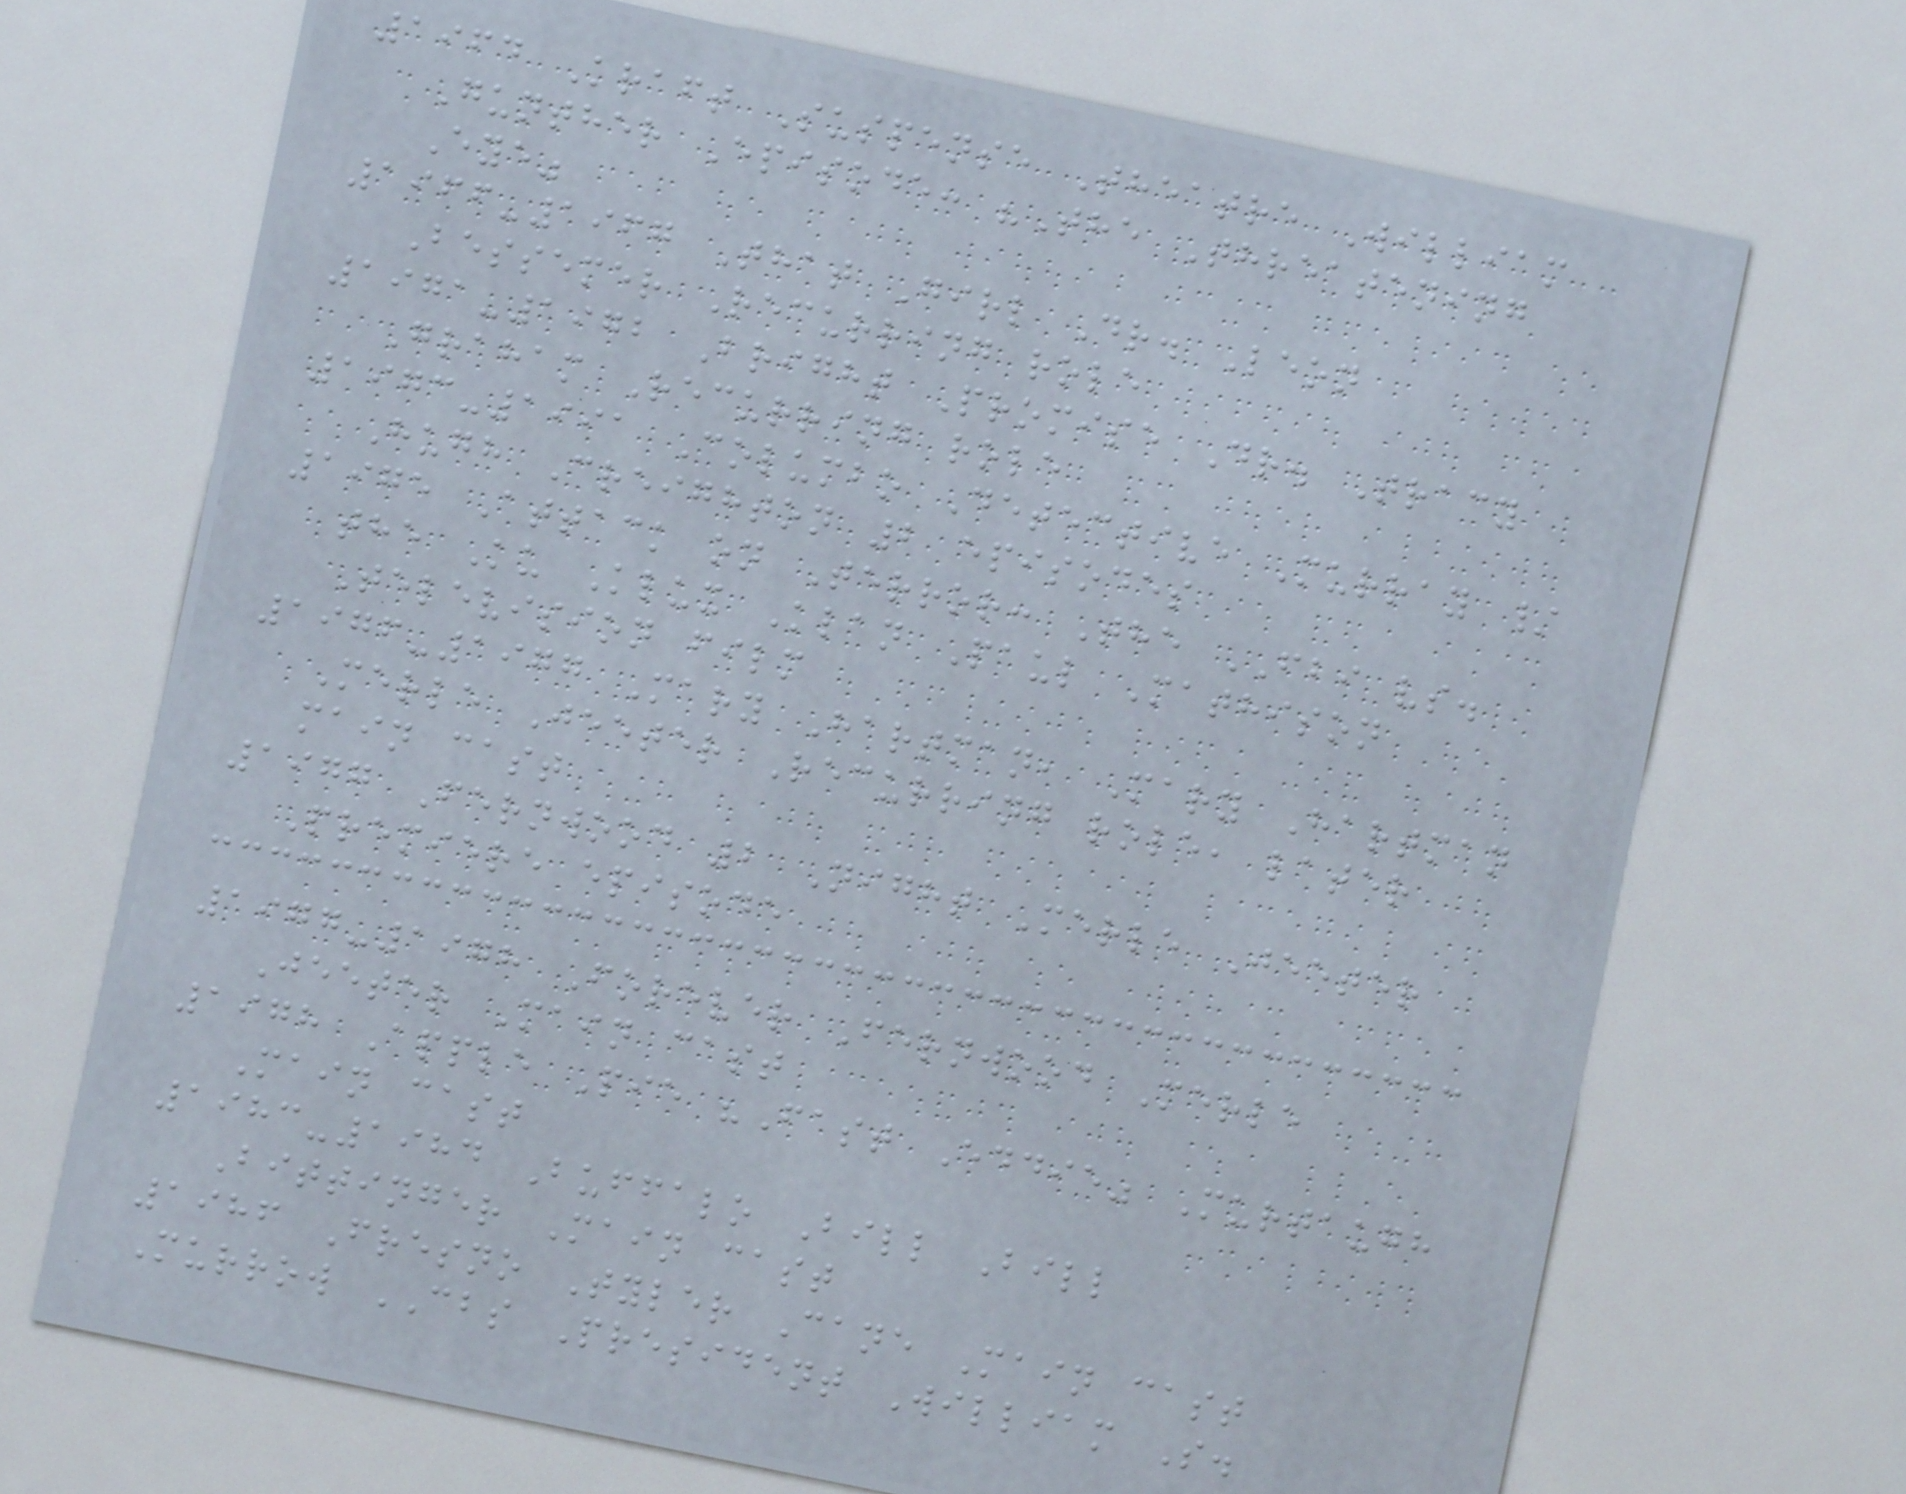1964 Kraft Suspense Theatre William
Gunther Episode: "The Threatening
Eye"
1966-1967 That Girl Dr. Leon
Bessemer Recurring role
1971-1972 Bright Promise Dr. Tracy
Graham Recurring role
1973-1991 Columbo Detective Murray /
Hugh Creighton 2 episodes
1975 Attack on Terror: The FBI vs.
the Ku Klux Klan Paul Mathison
Television film
1976-1977 Mary Hartman, Mary Hartman
Merle Jeeter Recurring role, later
main cast
1977 Fernwood 2 Night Merle Jeeter
Premiere episode
1977-1978 Forever Fernwood Merle
Jeeter Main cast
1978 Apple Pie "Fast Eddie" Murtaugh
Main cast
1983-1984 Buffalo Bill Bill
Bittinger Main cast
1986 Fresno Tyler Cane Main cast
Murrow CBS President William S.
